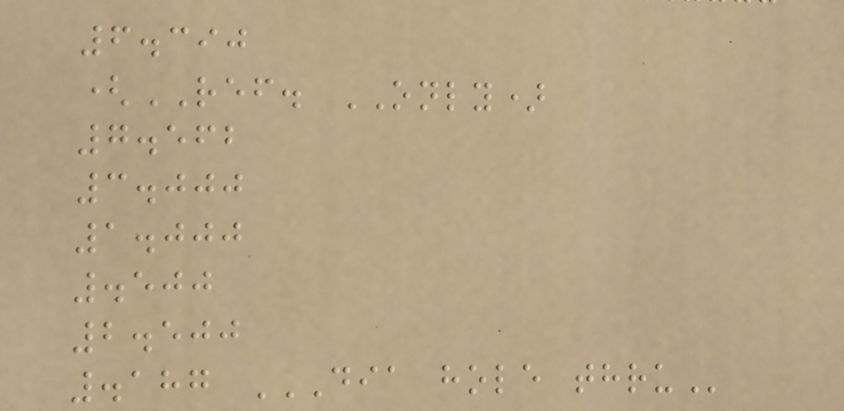6.390
(REF. ONLY)
7.562
3.000
1.000
.500
2.500
.187 DIA HOLE THRU
